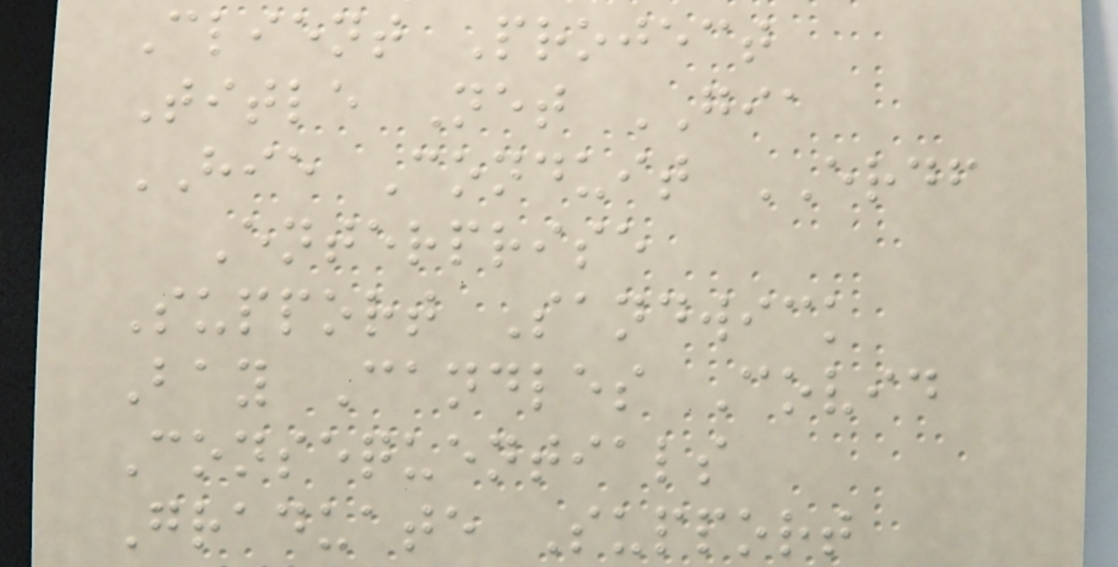Client Project
Title Net GIA
HIE Conduit ERDF
Enterprise
Support Sandwick
Bay Candles Covid
Consequentials
Graduate Support
